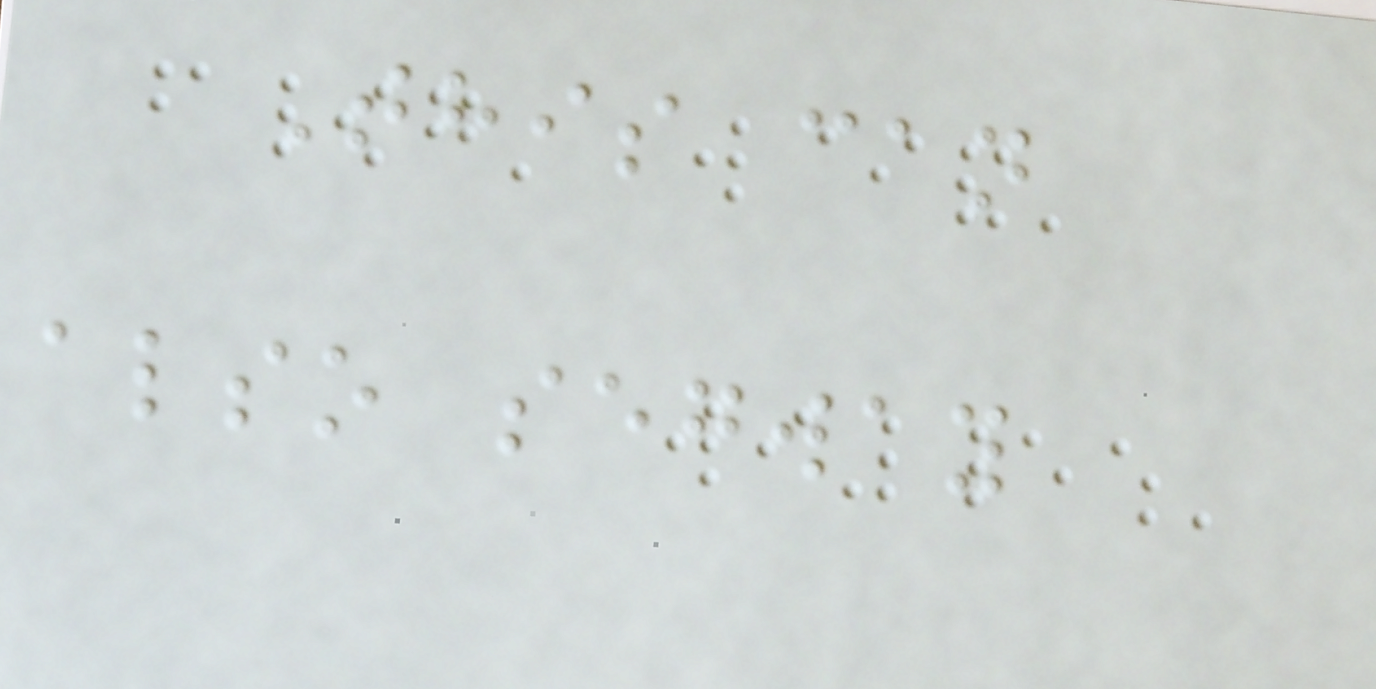This can
also segway
